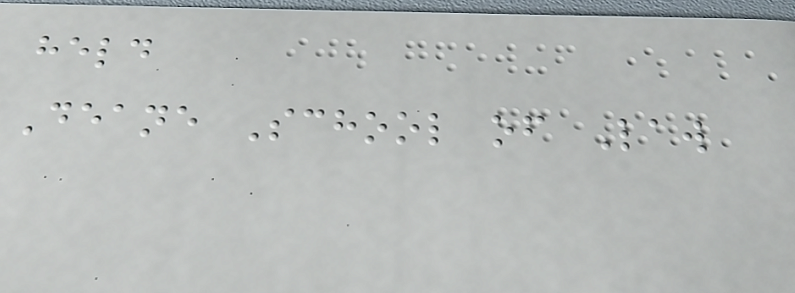held
Deane School of Law
